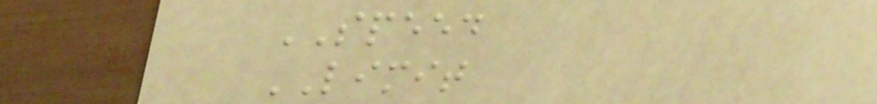SPEED
LIMIT
